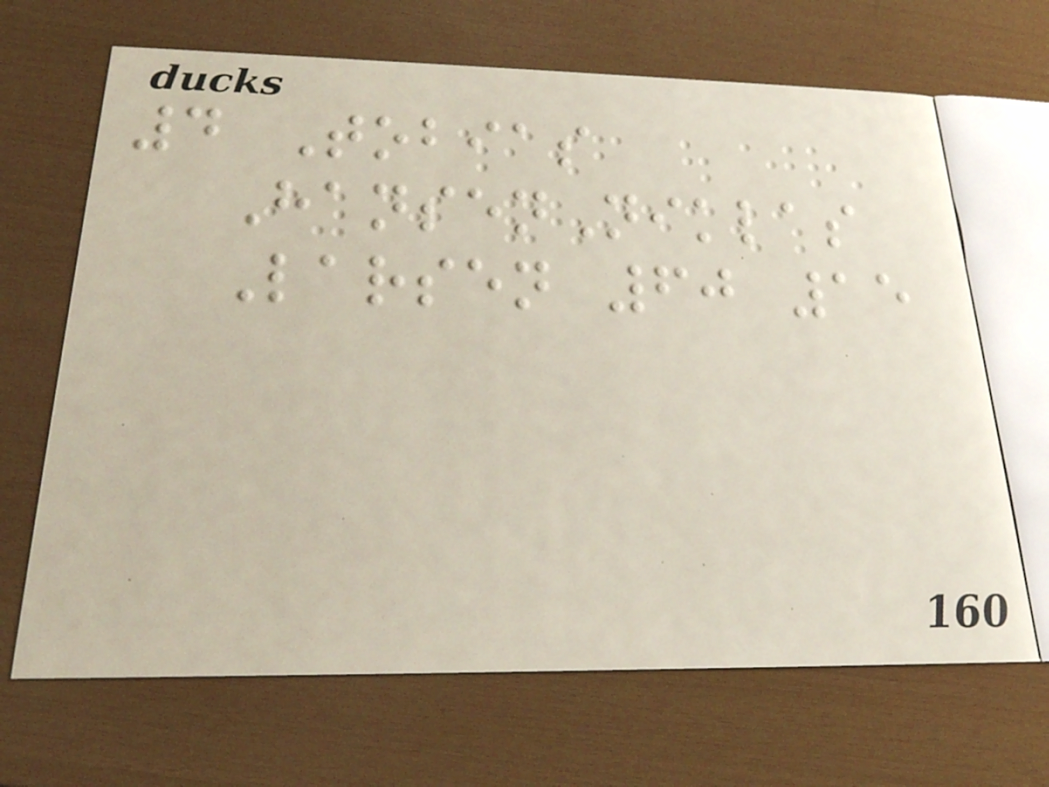4 Tobias
HansenNiklas
Larsen 60 15
